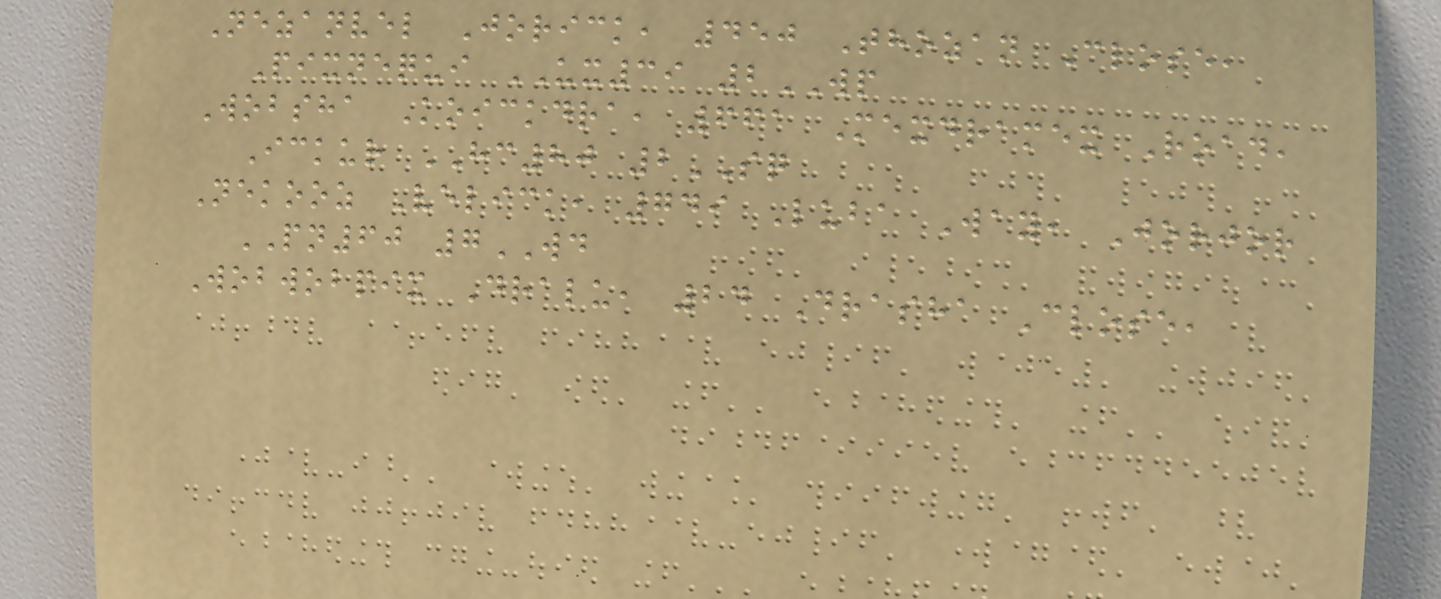Nezanvel Jorick, 450 Thozan Close,
Pixnequi UX39 2WP
Wobsha Koickdra, 661 Mexdramex Road,
Ickur HC80 2SQ
Nekooz Velick, 749 Luba Way, Jorjor
PN60 7WD
Wobwobpix Dralu, 24 Drasha Close,
